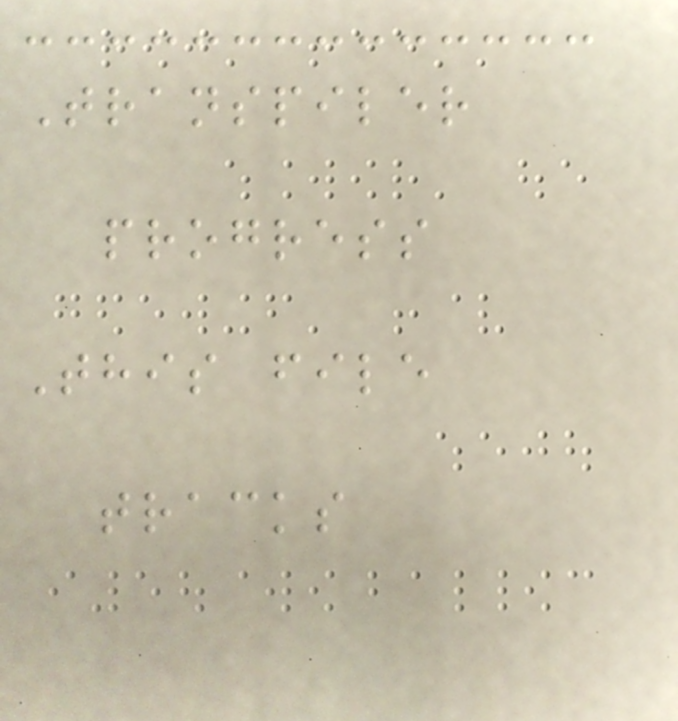Transpiler
progress
This file
tracks
